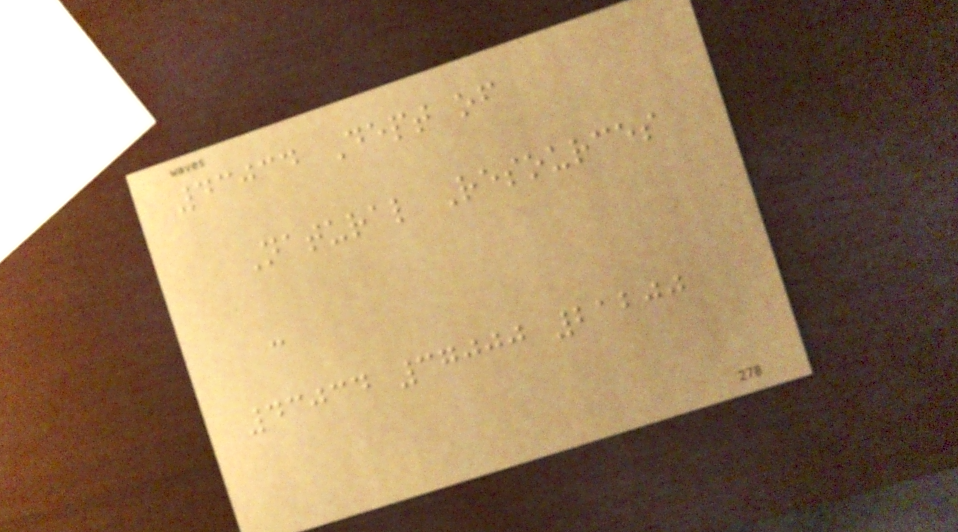43034 Dept of
Natural Resources
-
43034 37000 21200
